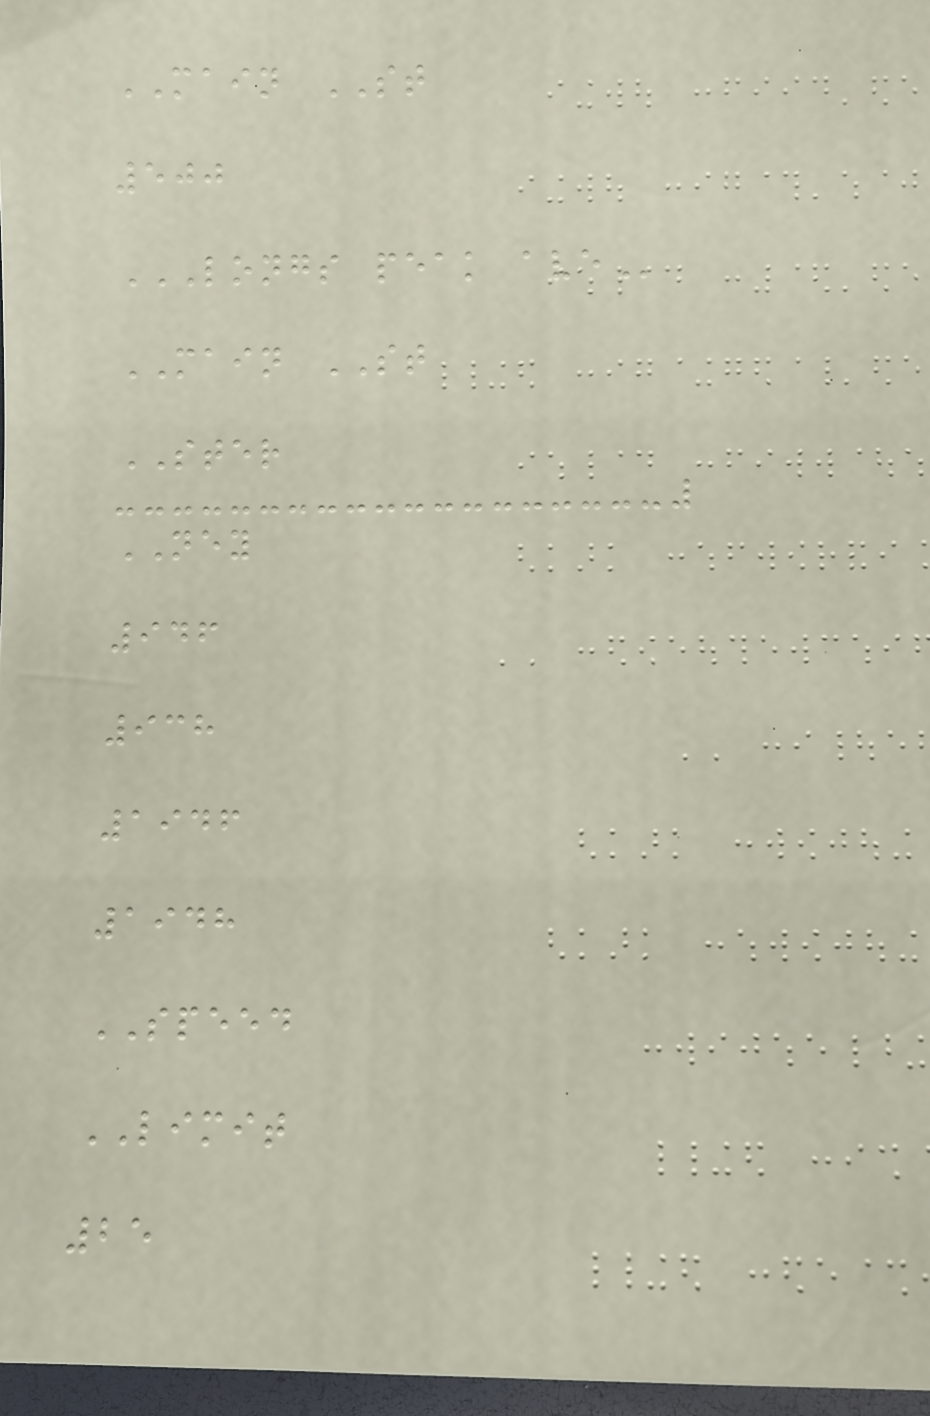MAIN ST
500
LONGS PEAK AVE
MAIN ST
STER
NEY
946
938
1946
1948
SPEED
LIMIT
25
